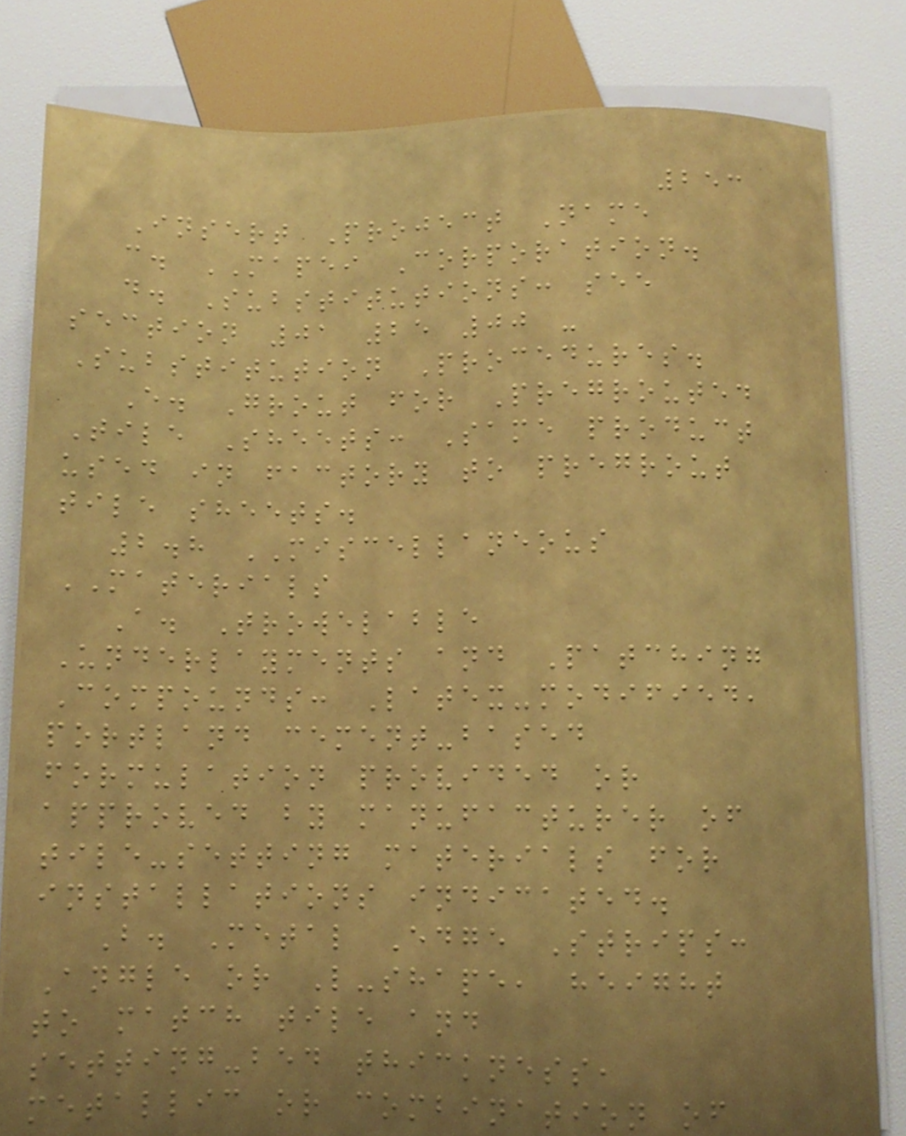253
Insert Project Name
c. MAPEI Corporation.
d. Substitutions: see
section 01 25 00 -
Substitution Procedures.
E. Grout for Pregrouted
Tile Sheets: Same product
used in factory to pregrout
tile sheets.
2.8 MISCELLANEOUS
MATERIALS
A. Trowelable
Underlayments and Patching
Compounds: Latex-modified,
portland cement-based
formulation provided or
approved by manufacturer of
tile-setting materials for
installations indicated.
B. Metal Edge Strips:
Angle or L-shape, height
to match tile and
setting-bed thickness,
metallic or combination of
